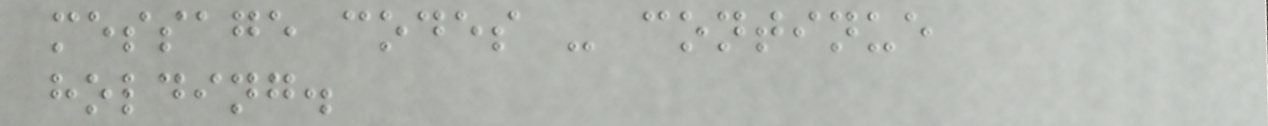message codes - continue
holding.
